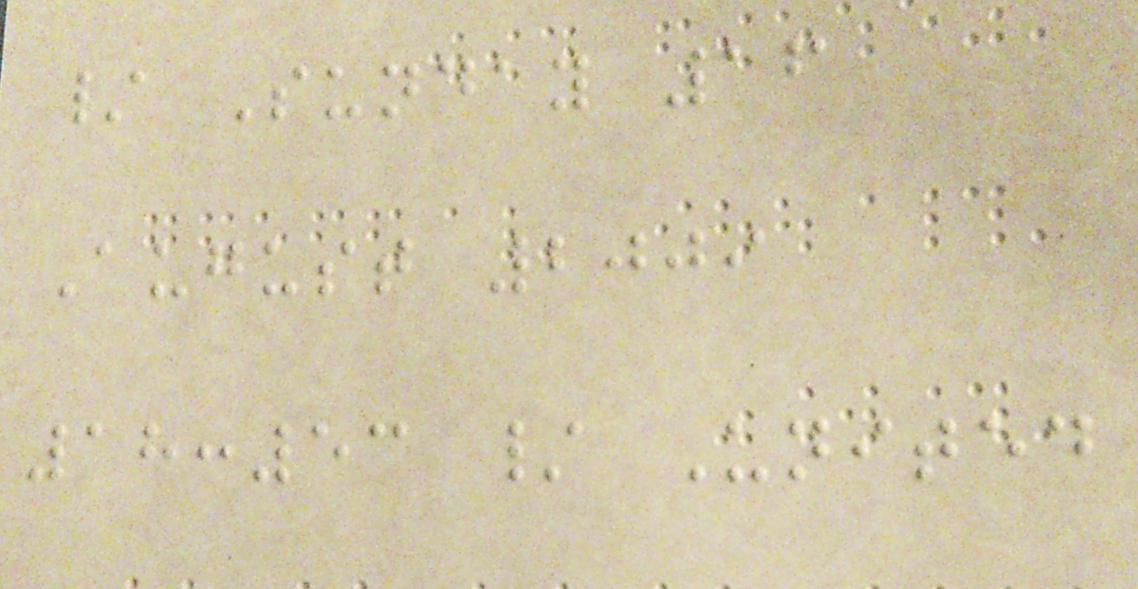/ Sunday 16
August 2009
18:53 / United
